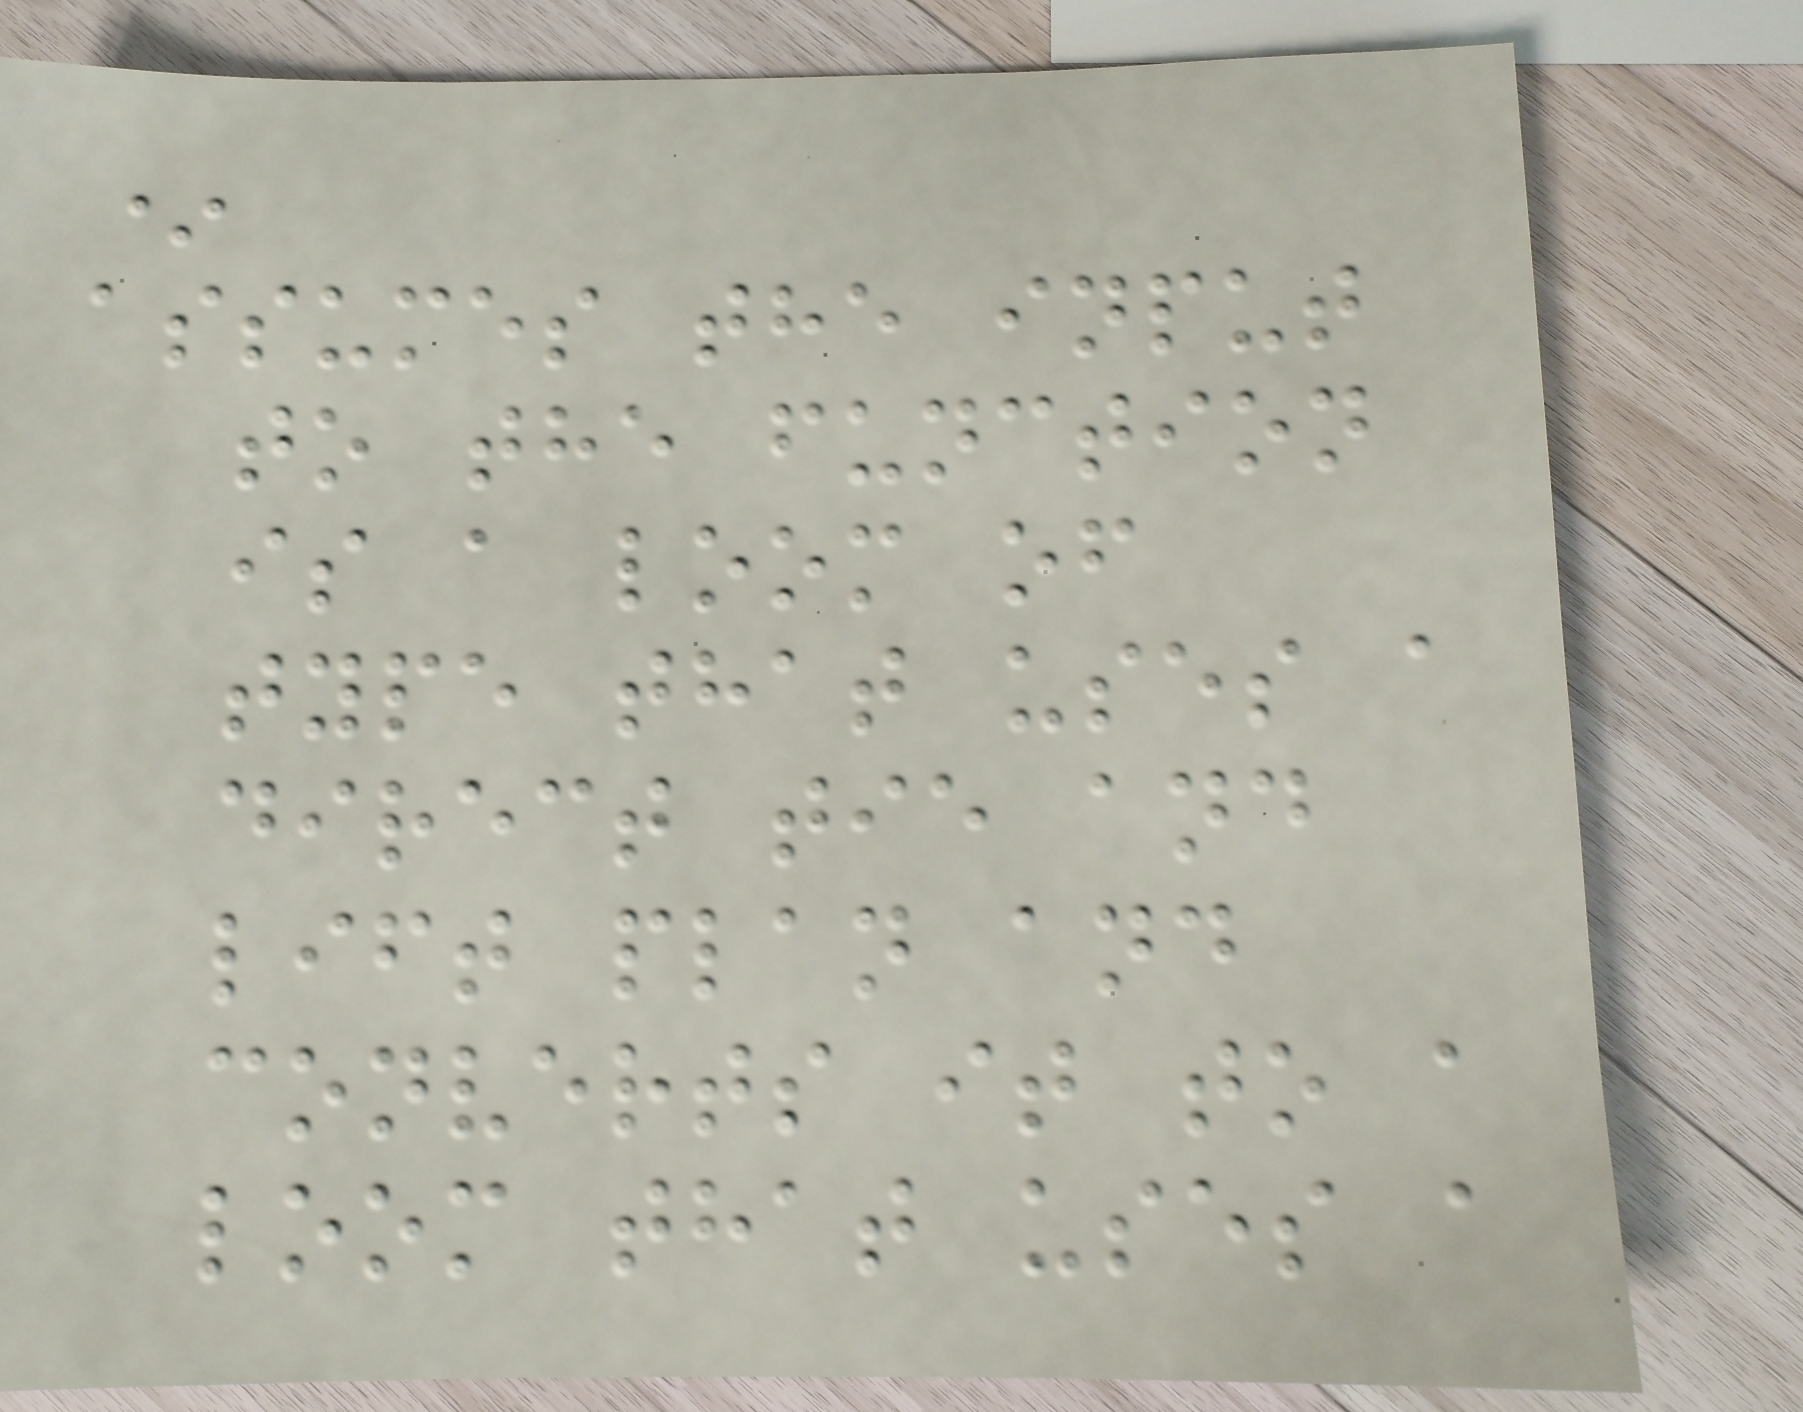*
assumes the input
to the function
is a loom of
type that uses a
direct tie and
lift plan and
converts it to a
loom that uses a
